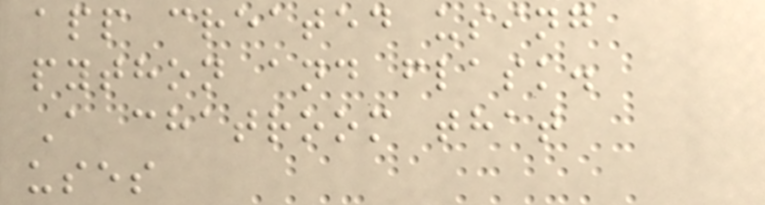app created using
python and flask.
A chatroom that
uses
